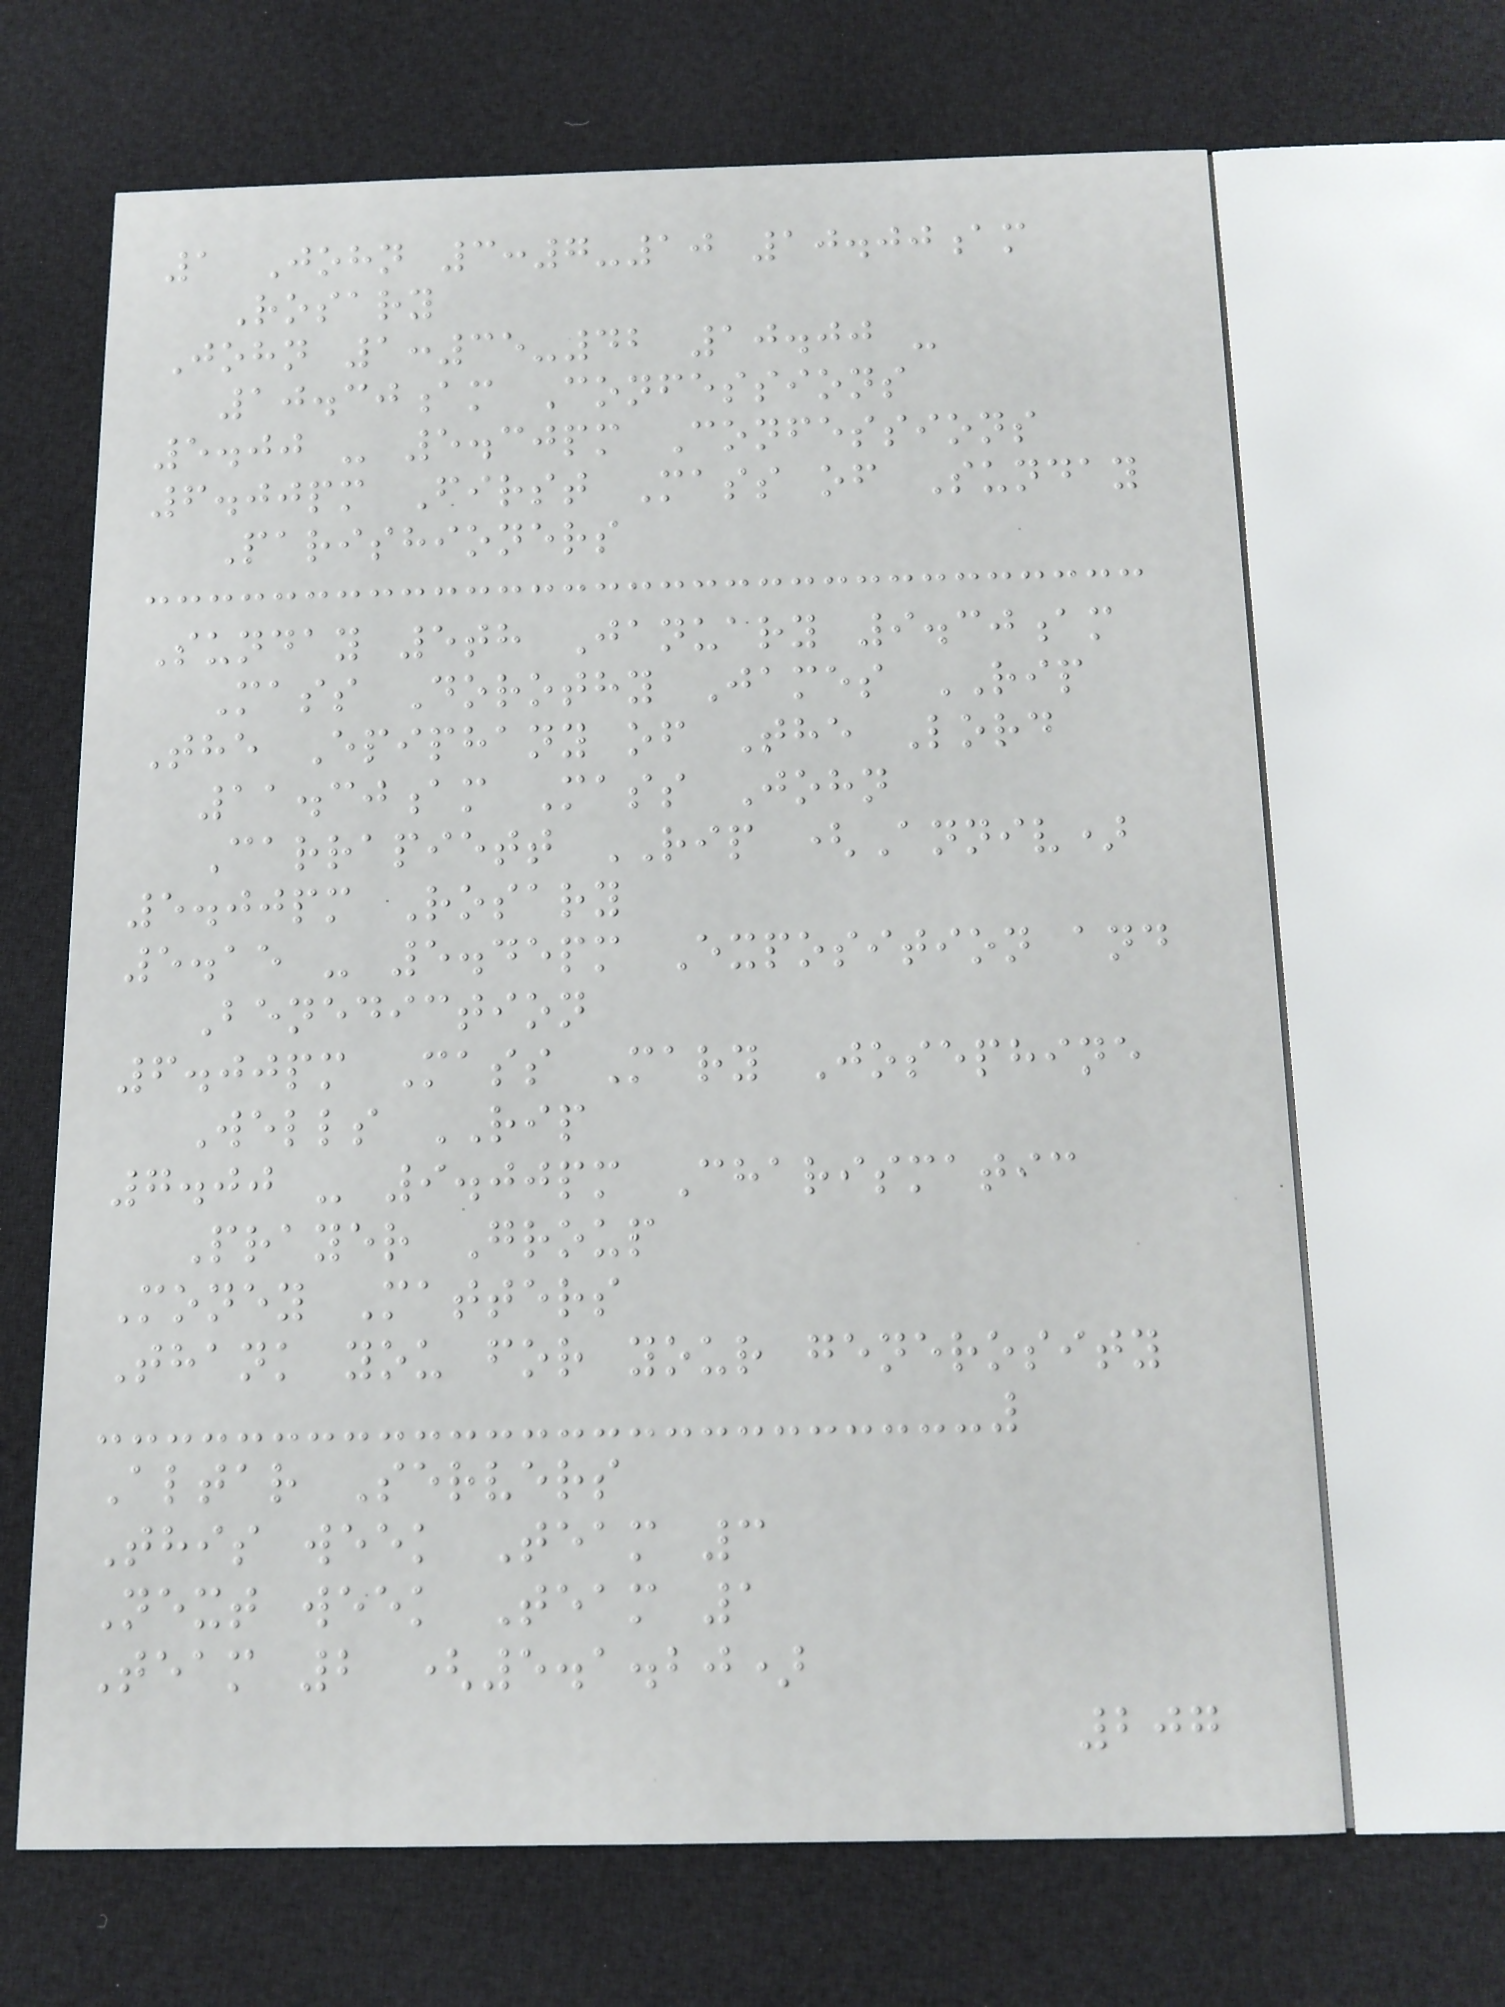1 John 3:7-10 10.00am
Rosary
John 1:35-42 10.00 -
10.30am Confessions
5.00 - 5.30pm Confessions
6.00pm First Mass of Sunday
Parishioners
Sunday 5th January 9.30am
Mass Dorothy James RIP
The Epiphany of The Lord
11.30am Mass John
Carrapiett RIP (Anniv)
5.00pm Rosary
5.15 - 5.45pm Exposition and
Benediction
6.00pm Mass Mary Josephine
Wells RIP
7.00 - 9.00pm Charismatic
Prayer Group
Money Matters
Thank you for your generosity
Altar Servers
This week Team 3
Next week Team 1
Team 2 (5.1.20)
207
